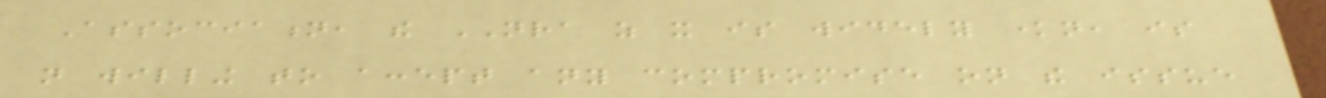Association, the NRA as it is widely known, is
not willing to accept any compromise on the issue
